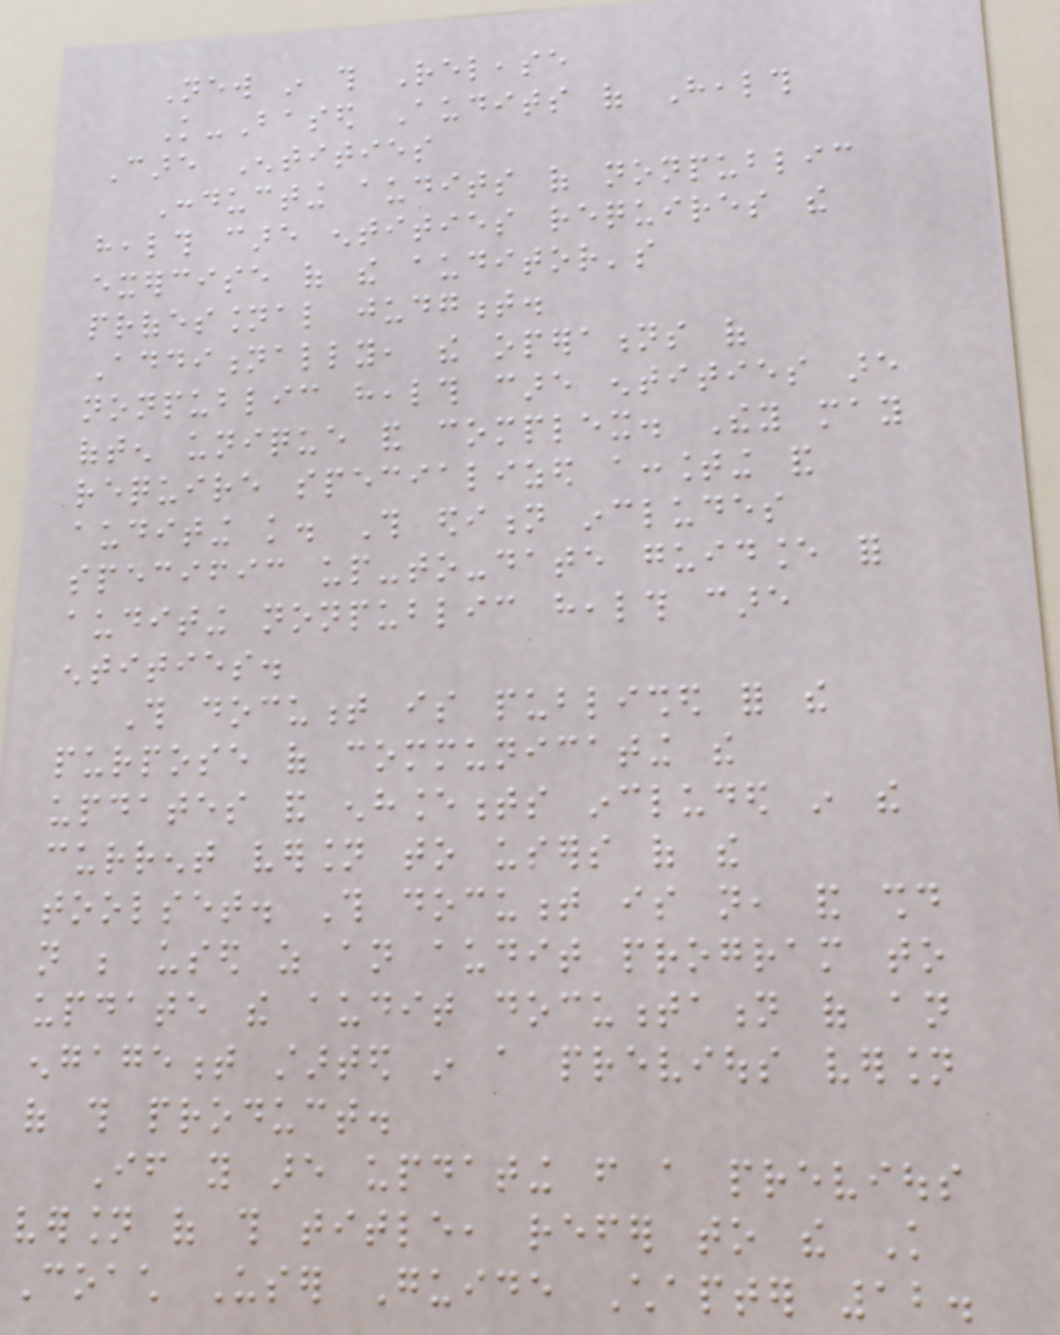New in this Release
Knowledge-Based Audits of Health
Care Entities
Conducting audits of nonpublic
health care entities requires the
exercise of the auditor's
professional judgment.
Additionally, the operations of
nonpublic health care entities are
often unique and complex. They may
require specialized accounting and
auditing knowledge. This edition includes
specific up-to-date guidance for
auditing nonpublic health care
entities.
This document is published for the
purpose of communicating the
updates and enhancements included in the
current version to users of the
toolset. This document is not, and should
not be used as an audit program to
update the audit documentation of an
engagement started in a previous version
of this product.
If you are updating from a previous
version of this title, refer to the Knowledge
Coach User Guide Chapter 12.
